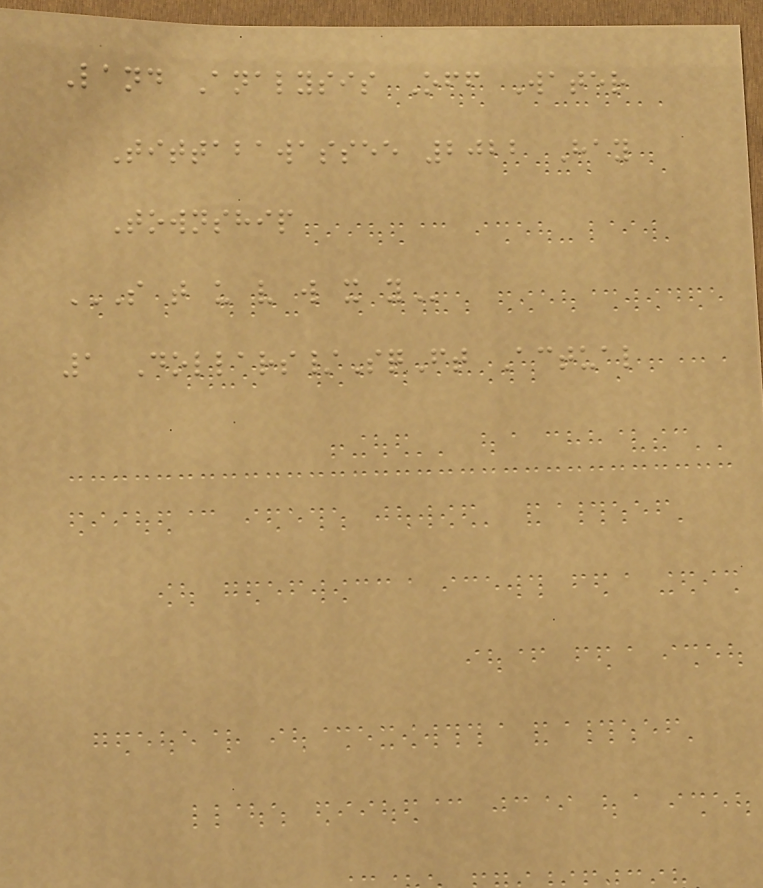Land Analysis Off Water
Tittabawassee 2022 Hay
Township
S T U V W X Y
1 Dollars/SqFt Actual
